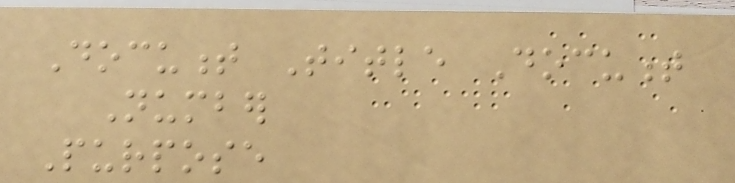Document Title Document
Number
Purpose
